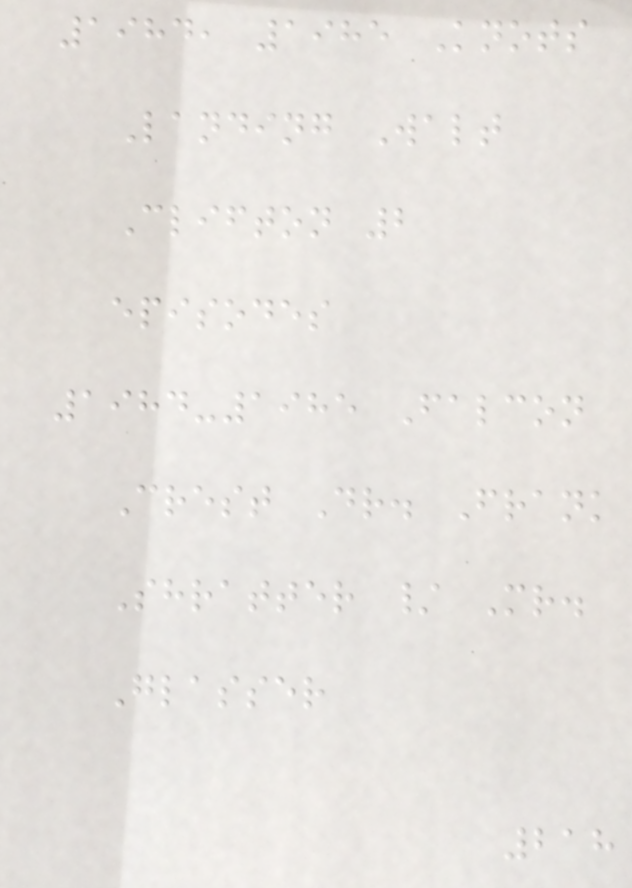1984, 1985 Knots
Landing Walt
Clifton 2
episodes
1984-1985 Falcon
Crest Dr. Frank
Shratter / Mr.
Glasser
218
